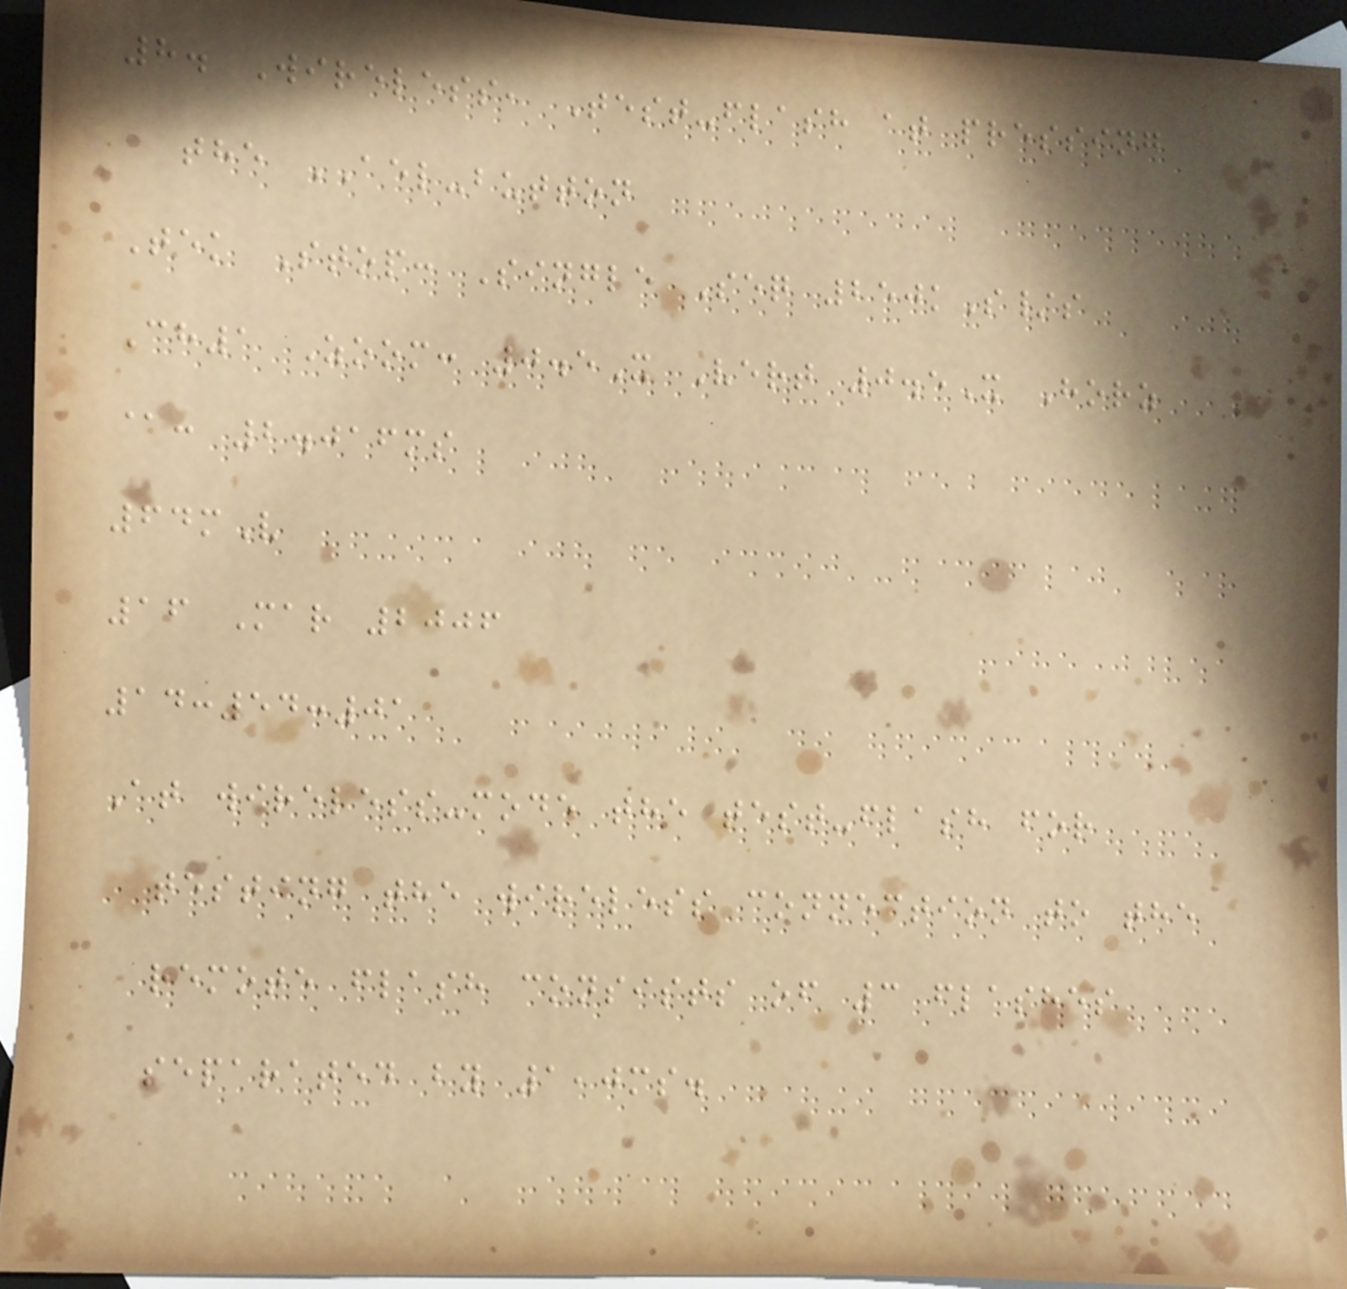8. Wireless, Test-flash at pressing
the AEL-button
Tek Stop: Single Seq 250kS/s
Ch1 Zoom: 0.5X Vert 0.5X Horz
@: 2.016ms
64mV
16 Mar 2006
14:54:01
At wireless-mode the test-flash for
testing the wireless connection to the
remote flash consists of 3 flashes
separated by 1,0ms.
